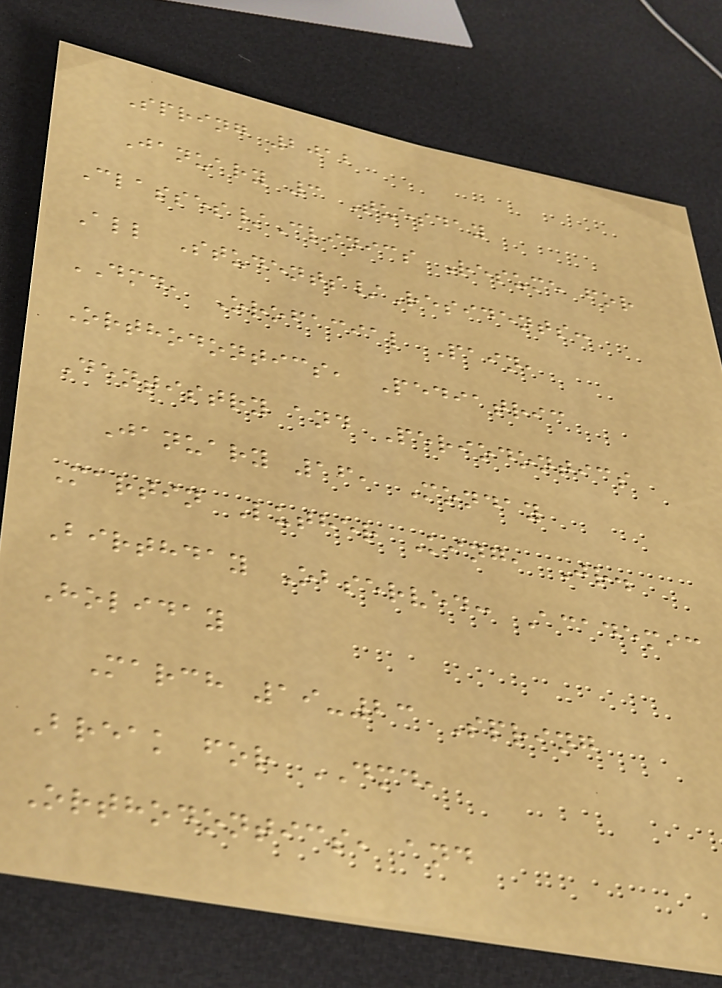Spring 2012
January 3 Tuesday
Classes/Clinics Resume for
All Students/Residents:
DMD, Orofacial Pain,
Orthodontics, Pediatric
Dentistry and Periodontics
January 16, Monday
Martin Luther King, Jr.
Birthday Observed: Academic
Holiday
March 19-23 Spring
Break for DMD,
Orthodontics, and
